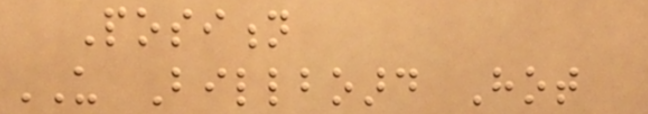Position
US Billboard Hot
